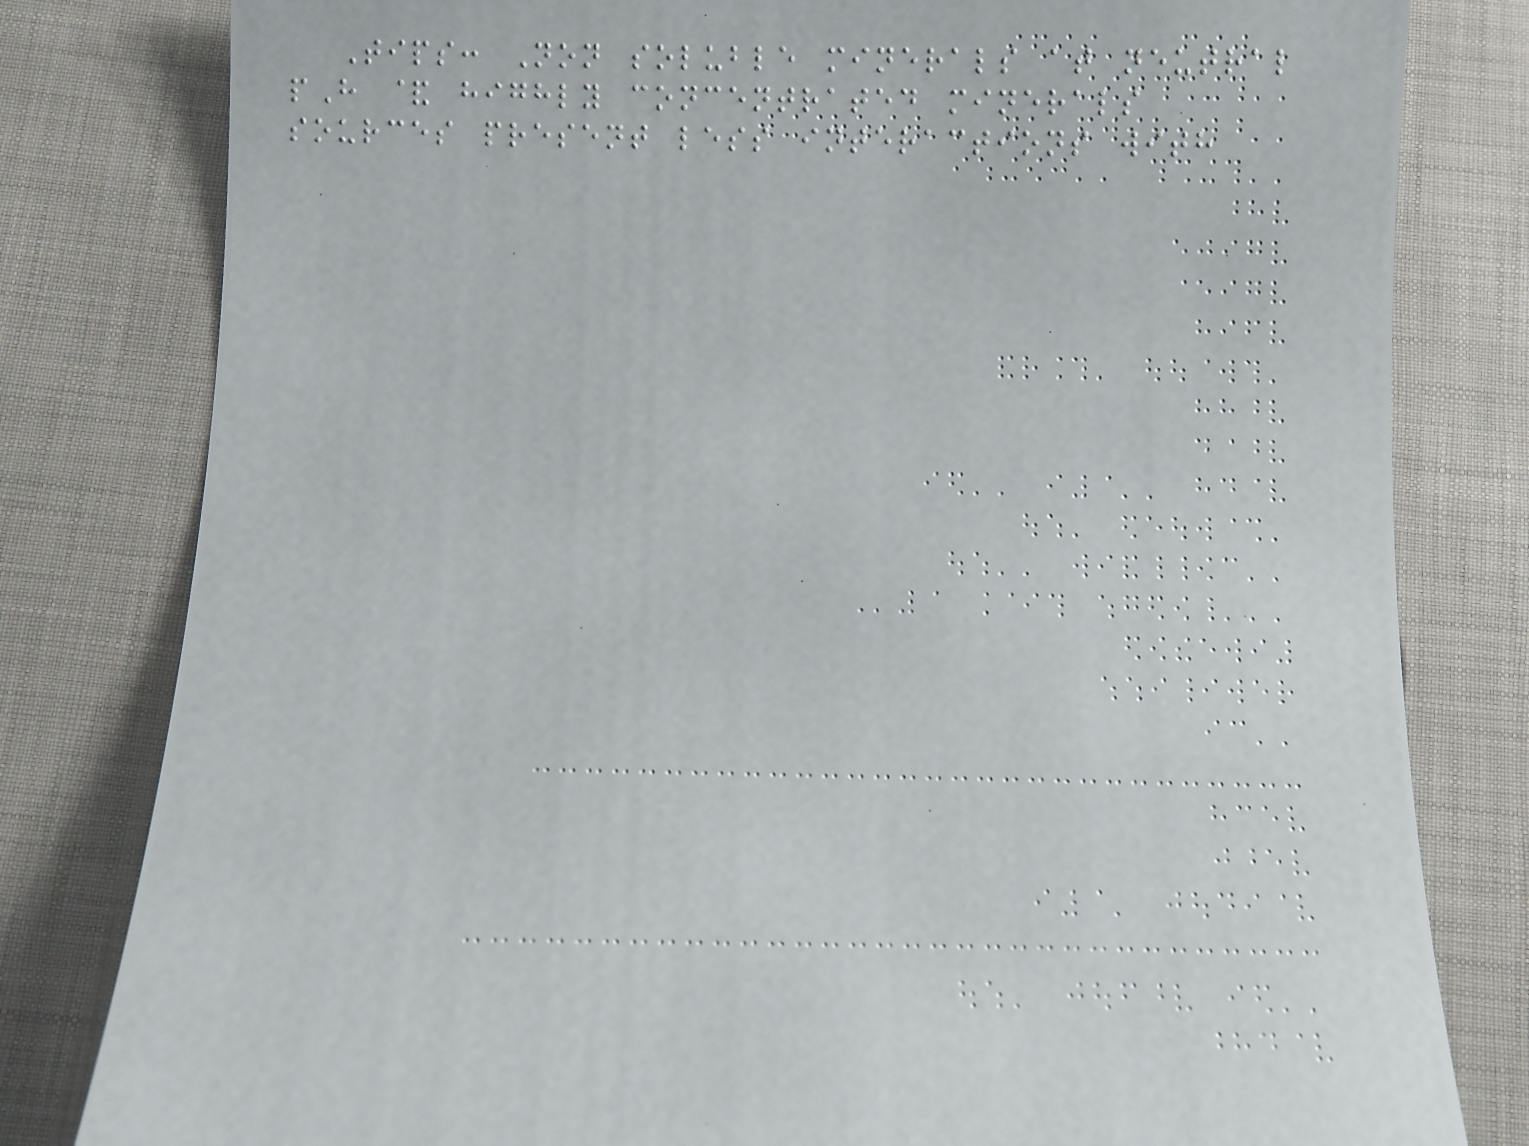Tips: Non soluble minerals at neutral
pH & highly concentrated minerals
sources present less interactions with
